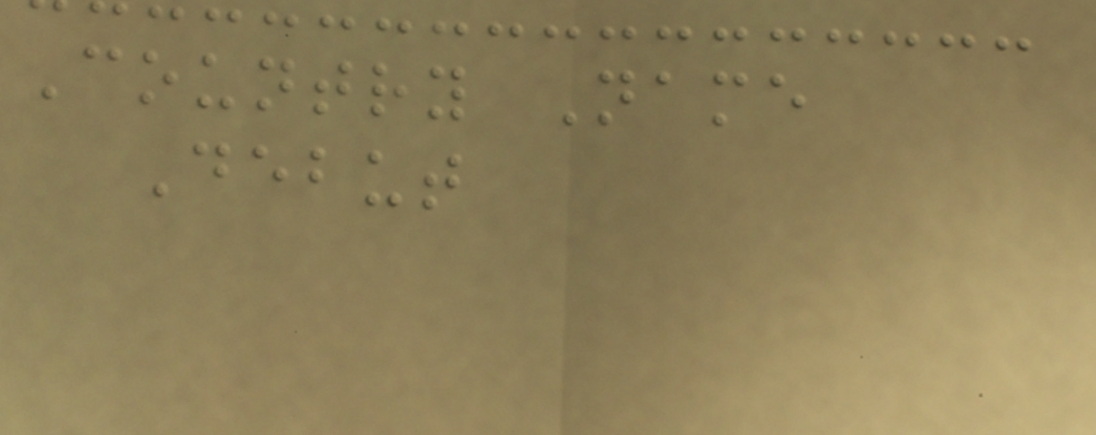Country Name
Debut
